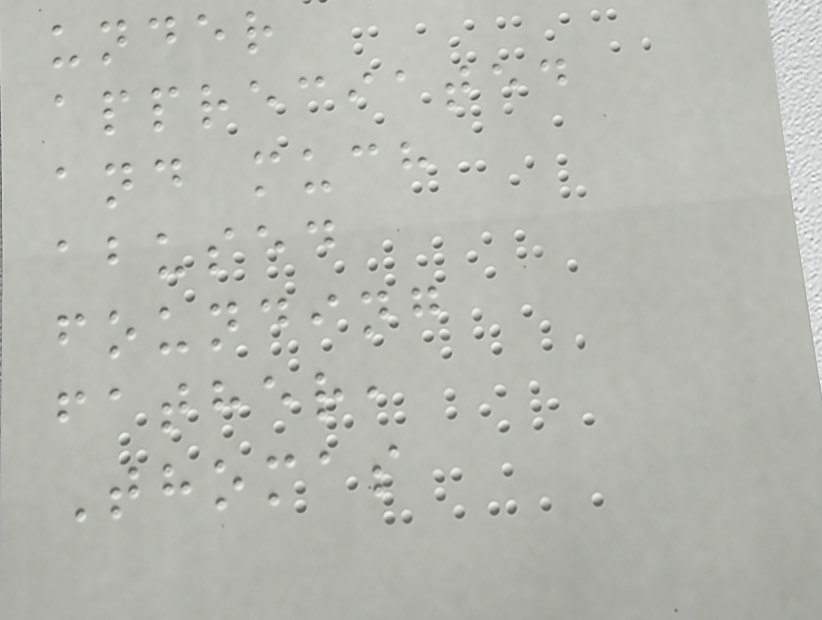under
appreciated
and much
abused
founding
father,
Thomas
